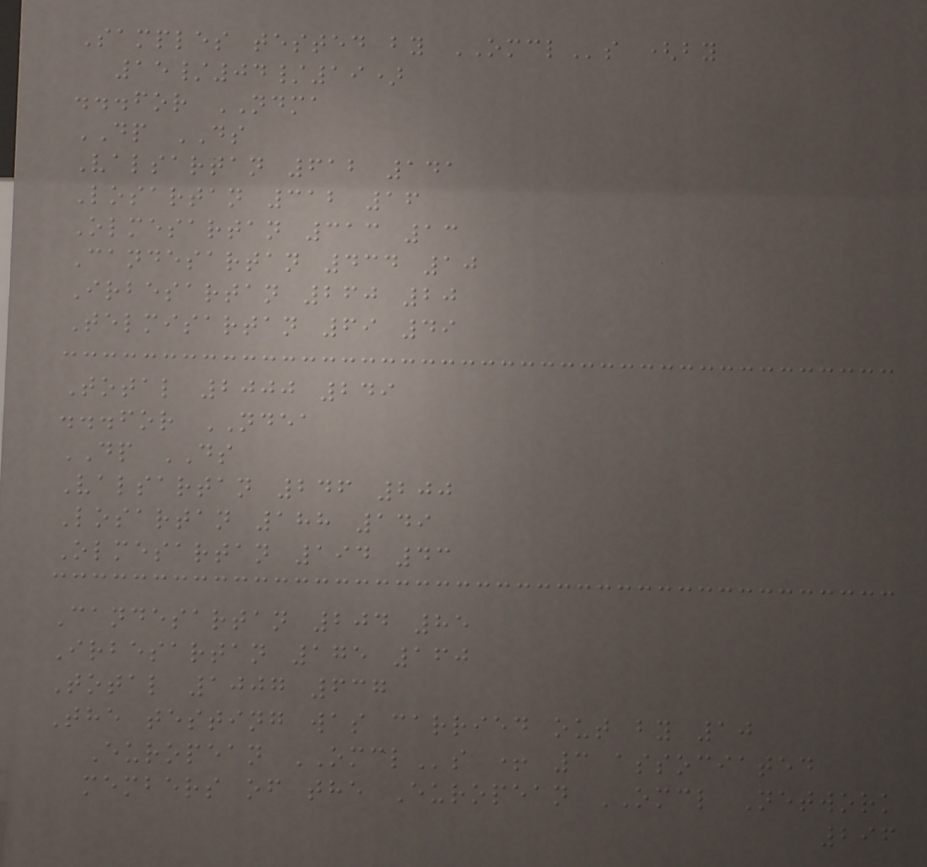Samples tested by OMCLs (by
15/04/19)
...for NDMA
DP DS
Valsartan 612 141
Losartan 312 16
Olmesartan 313 13
Candesartan 434 10
Irbesartan 260 20
Telmisartan 69 49
Total 2000 249
...for NDEA
DP DS
Valsartan 246 200
Losartan 188 149
Olmesartan 194 43
Candesartan 204 85
Irbesartan 175 160
Total 1007 637
The testing was carried out by 10
European OMCLs + 3 associated
members of the European OMCL Network
296
